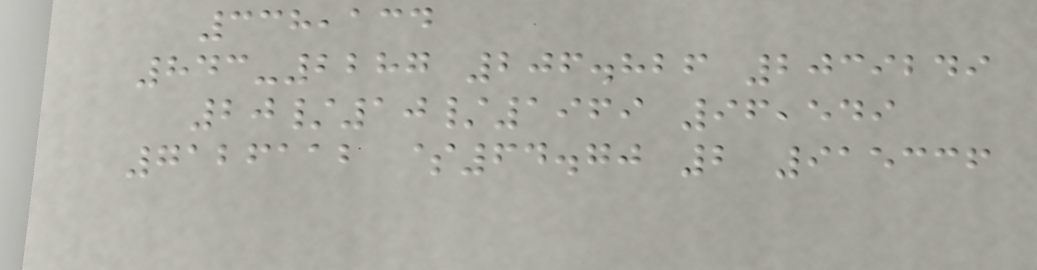338,134
843-2287 206.826 2039249
20/10/1969 96,549
7126112 $64.70 2 915336
